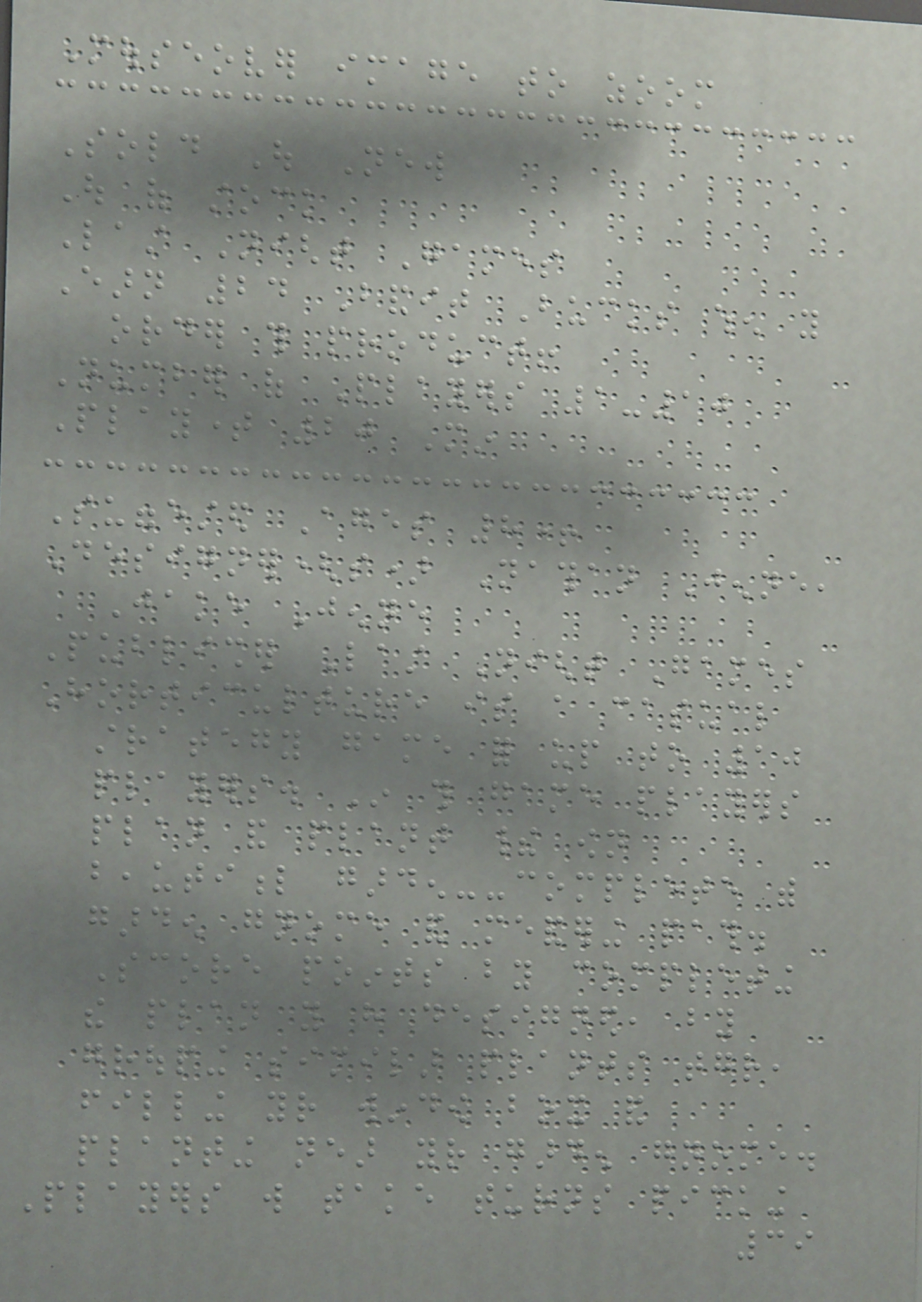Mouseover image to zoom
Sold Out New
Out of stock
Last Night Games
Earn 24 Bandit Bucks when you
order this product!
Number of Players 1-10
Playtime 20 Min
Suggested Ages 8+
Designer(s) Nathan Jenne,
Jake Jenne
Publisher Last Night Games
Horticulture is a casual
strategy game for up to 10
players. In this game players
plan and plant their own
beautiful garden--complete with
garden gnome and meandering path.
Score points by completing
the plan you have designed, by
grouping similar plants together,
filling your window box and
planting near your garden gnome.
Players will take turns picking
39
